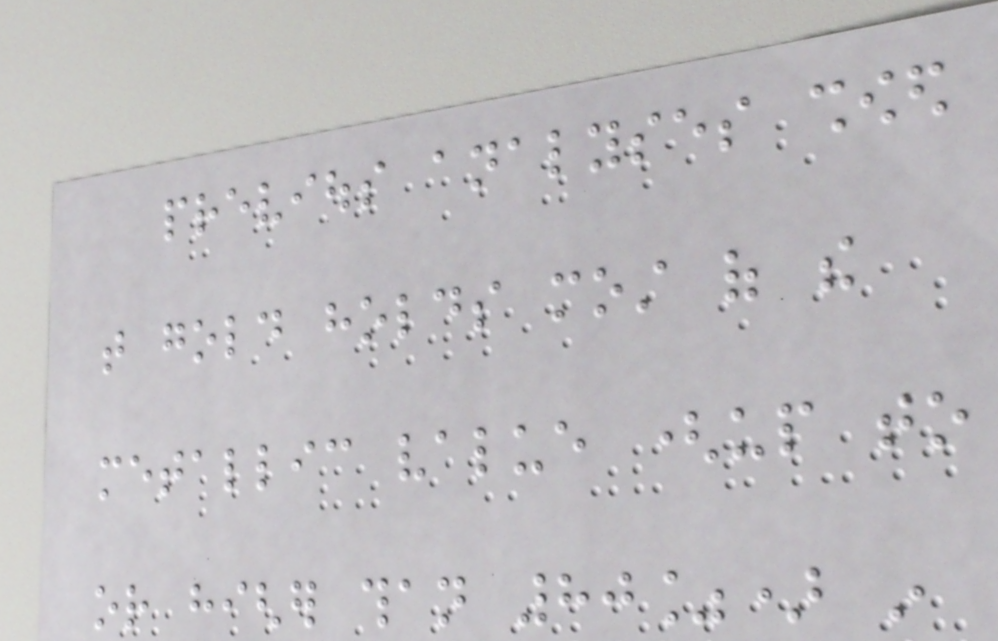previous analyses showed
that gold holds most of the
metallic value (up to
or higher than 80%) in
